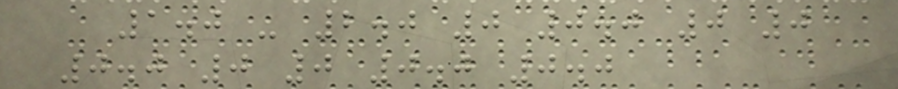1.0 - 2.0 0 0.0 0 0
0.0 0 0 0.0 0.0
